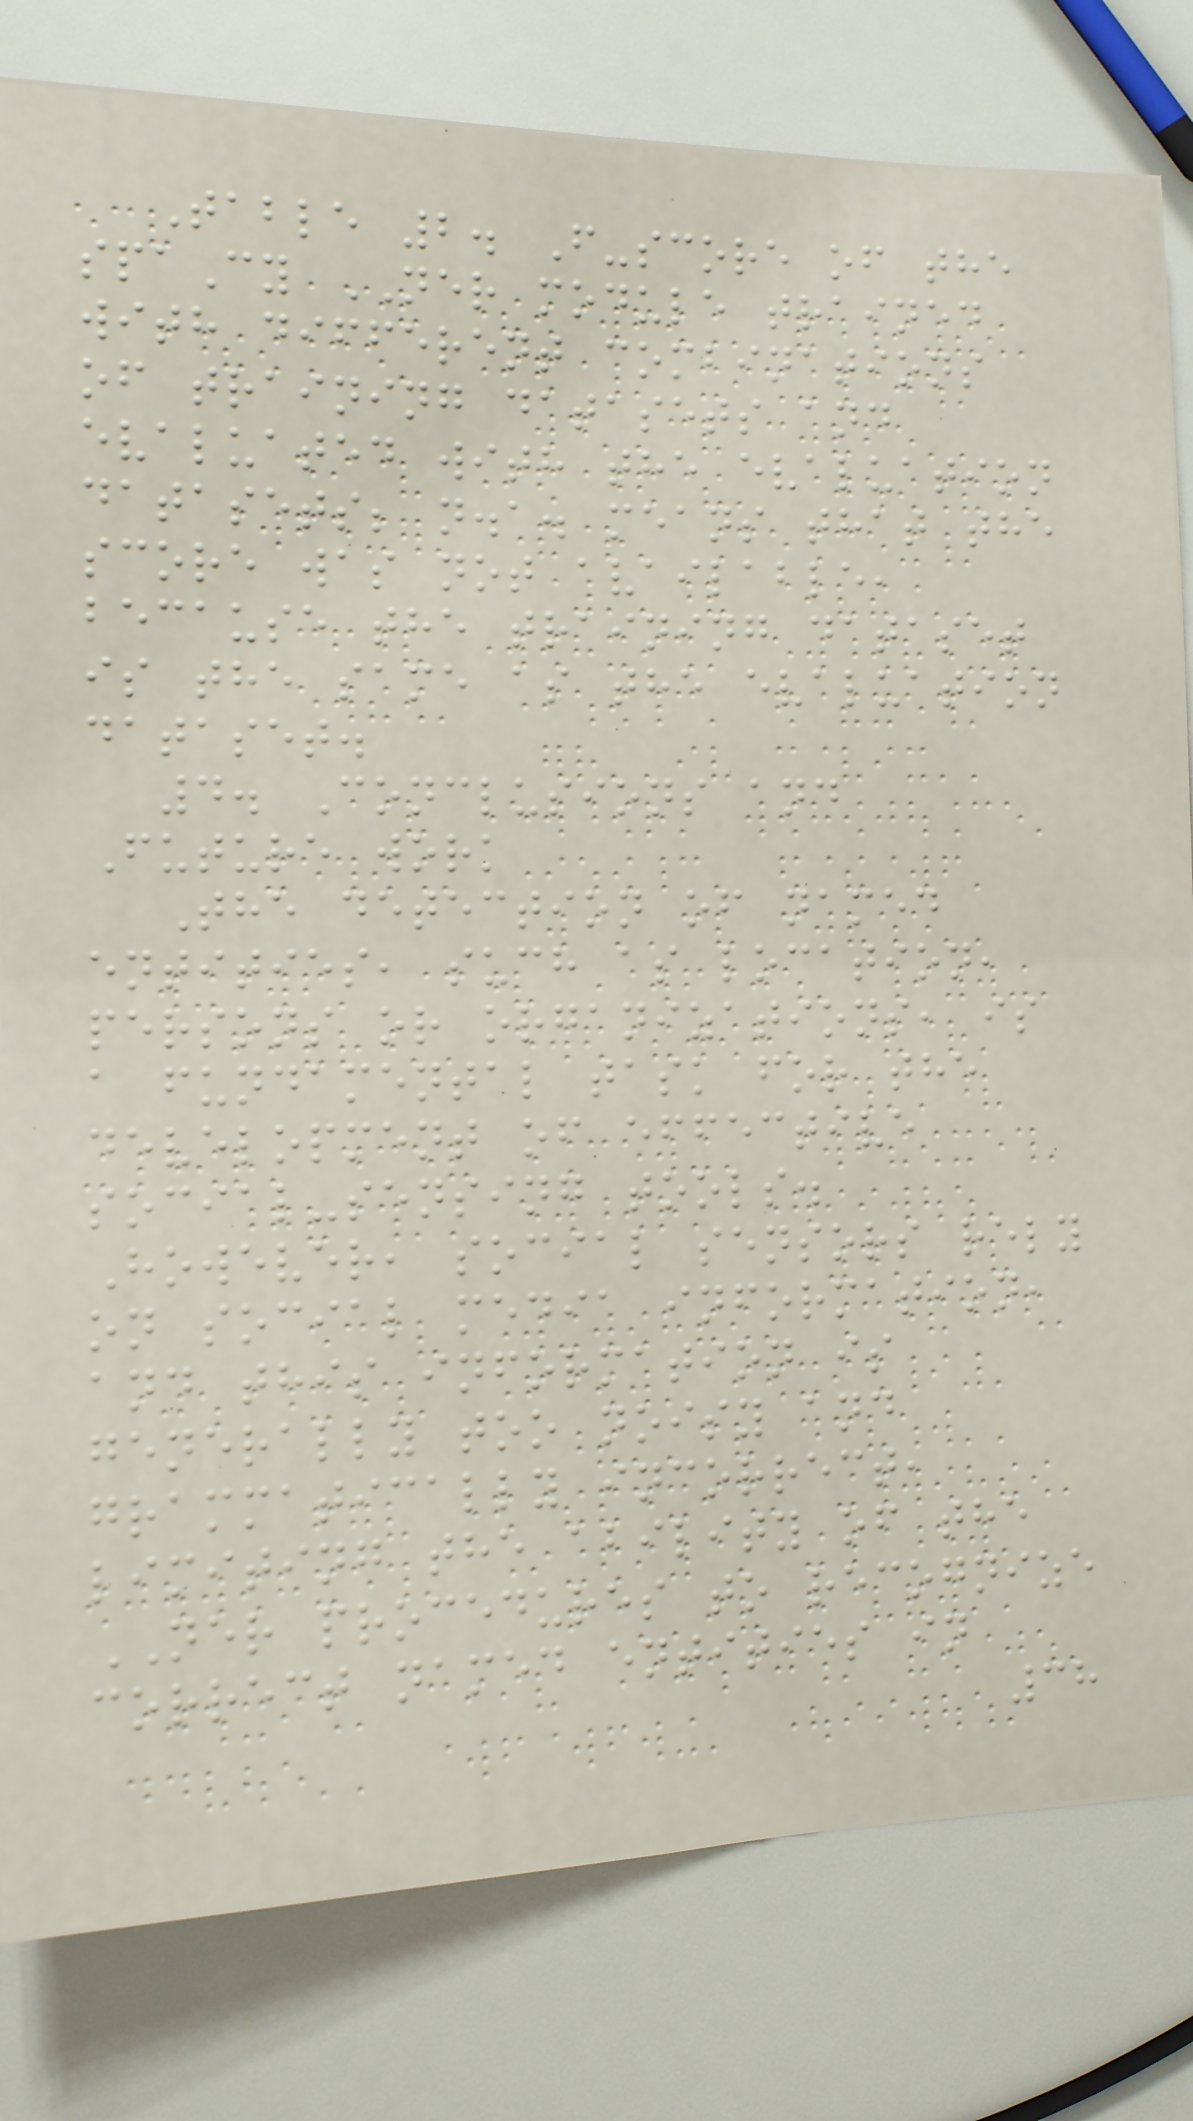Table 2. F-score of the
spaCy NER module trained
with different combinations
of training datasets and
evaluated with the evaluation
datasets; n.a. means that the
score was not available,
because the training dataset
is the same as the evaluation
dataset.
4. Conclusions and
Future work
The detection of named
entities, such as location,
persons or organizations, is
a fundamental task for the
development of effective
social-sensing tools.
However, social sensors rely
on social media information,
and this information is
generally too noisy and
grammatically incorrect,
limiting the ability of the
NER procedures to recognize
correct named entities in
38
